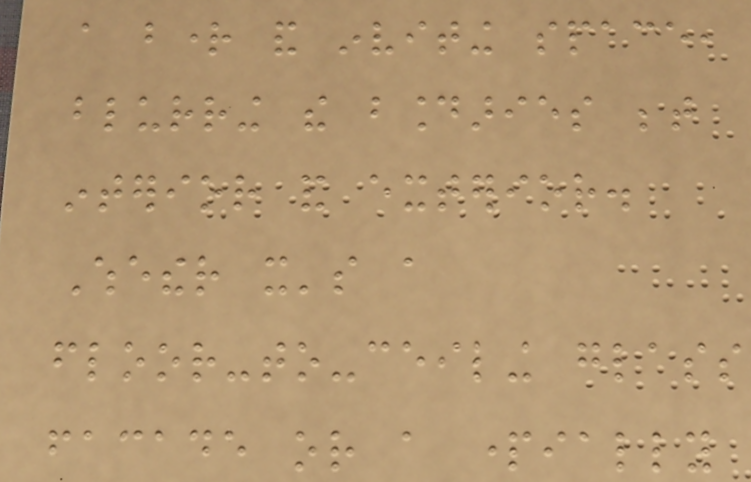a bright and inviting space,
blurring the boundaries between
interior and exterior.
Whether it's a
floor-to-ceiling glass
facade or a partially
